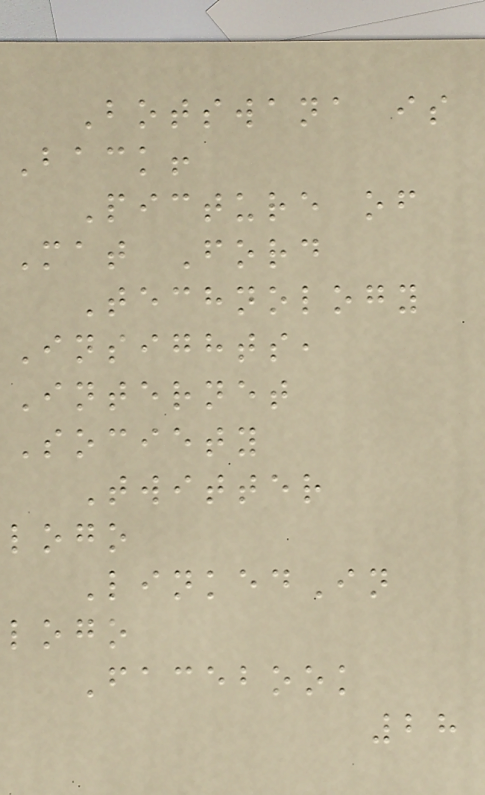Botswana is
Back!
Picture of
Mat Ford
Technology
Insights,
Internet
Society
Twitter
logo
LinkedIn
logo
Facebook
28
